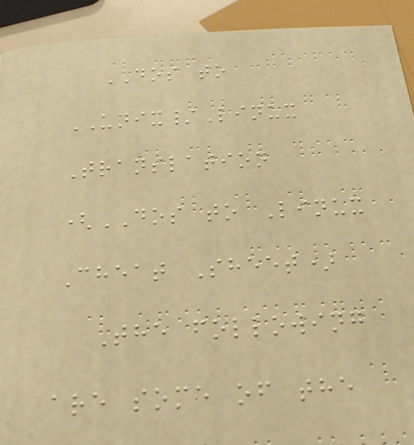DOS to
UNIX/Linux
Translation
(DOS to Linux
Cheat Sheet)
The following
are some of the
